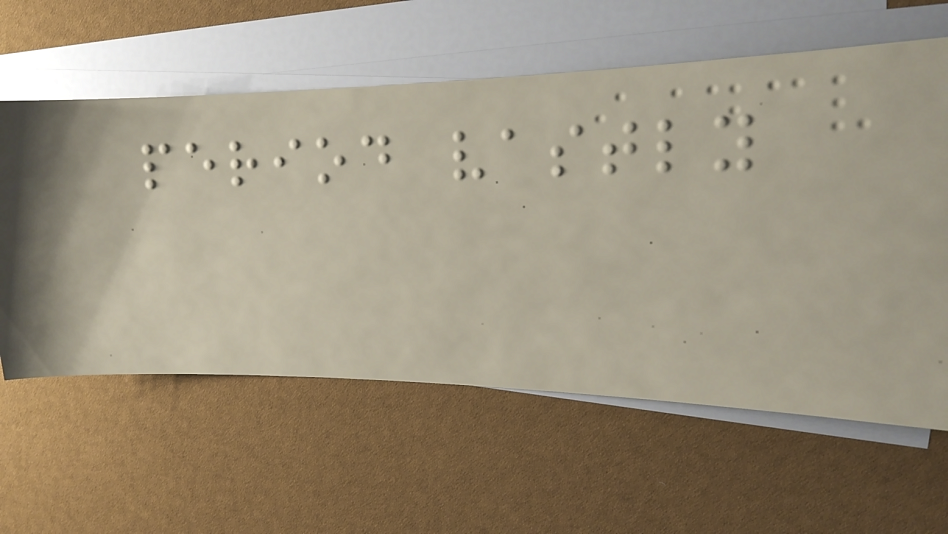period vastly
